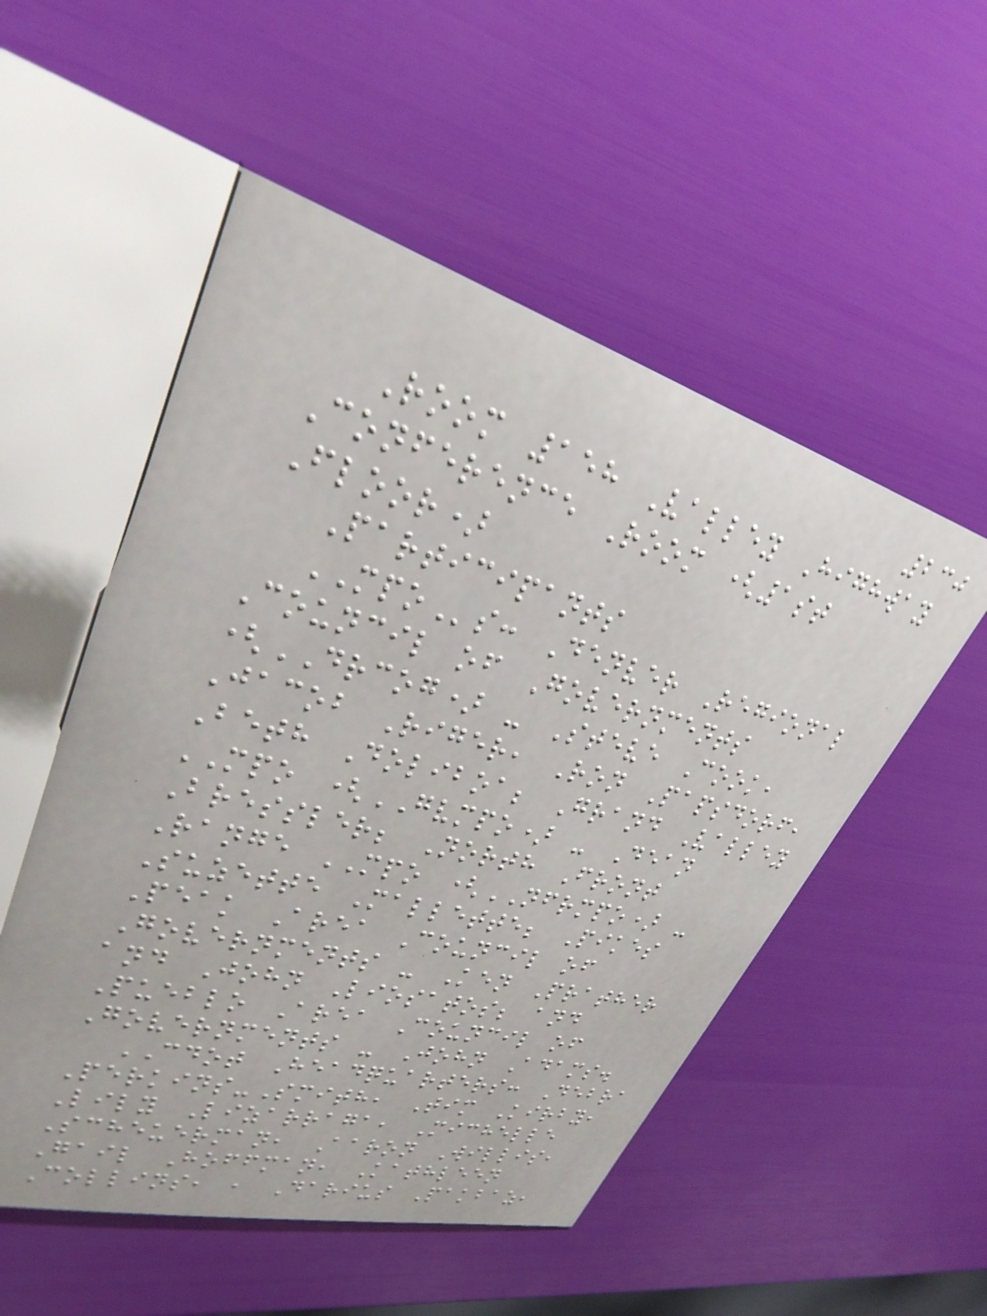230
Room 158 Valley Highway
Conference Room (1st
Floor)
Participants
MPOs: Denver Regional
Council of Governments
(DRCOG) - Steve Cook,
Jacob Riger, Ron Papsdorf,
Beth Doliboa; Grand Valley
MPO (GVMPO) - Dean
Bressler; North Front
Range MPO (NFRMPO) -
Suzette Mallette; Pikes
Peak Area Council of
Governments - Ken Prather
and John Liosatos; and
Pueblo Area Council of
Governments - John Adams.
CDOT Headquarters: Debra
Perkins-Smith, Tim Kirby,
Lily Lizarraga, Michelle
Scheuerman, Aaron Willis,
Gail Hoffman, Kathleen
Collins, , Darius Pakbaz,
